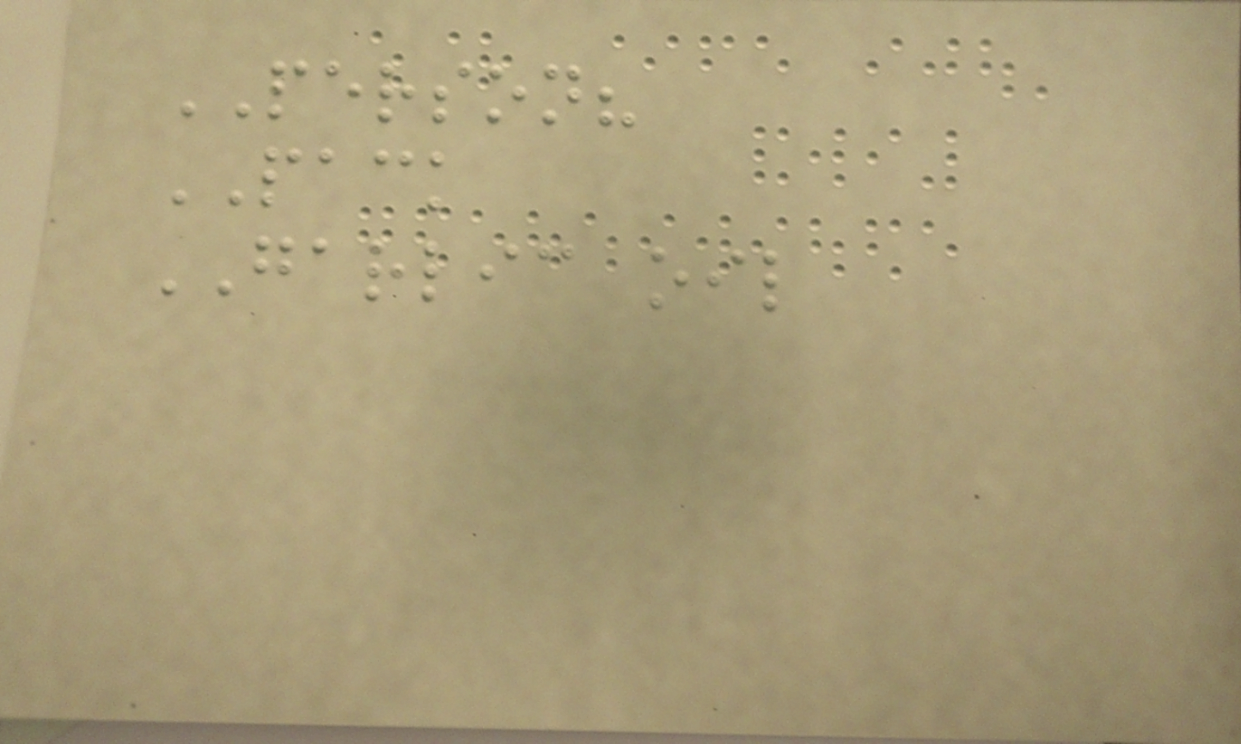PERSON?
PACK
GARLIC oil
